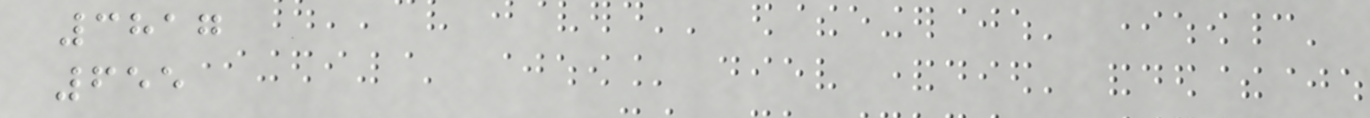3817
655
